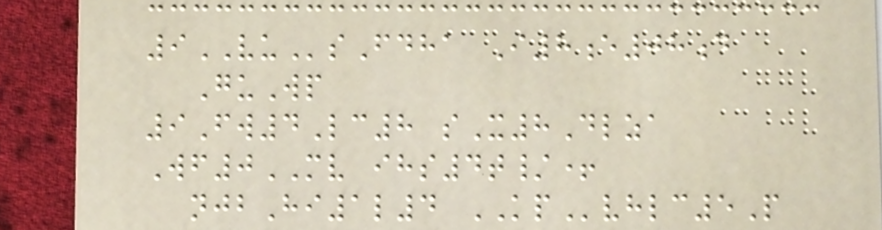9VUsFdha I8e08d
GuWp
9Fw4Lc8 sX8Dlza
Wf0MV ihs4t/+
njbHi1l4 KPvhlc5P
